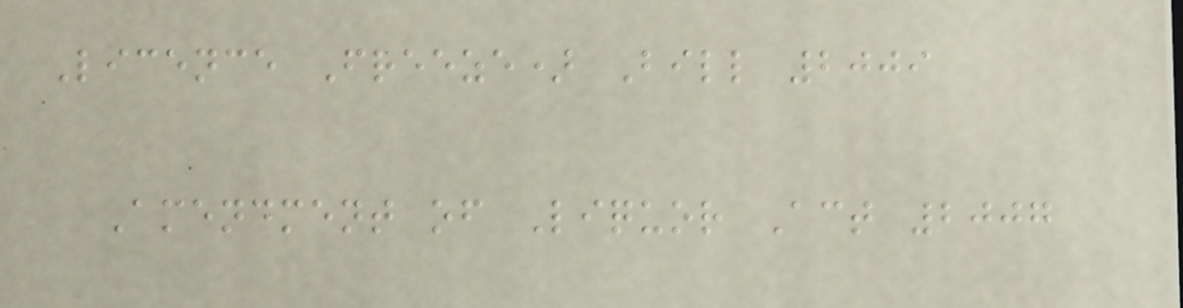Licence Freeze) Bill 2009
Amendment of Liquor Act 2007
